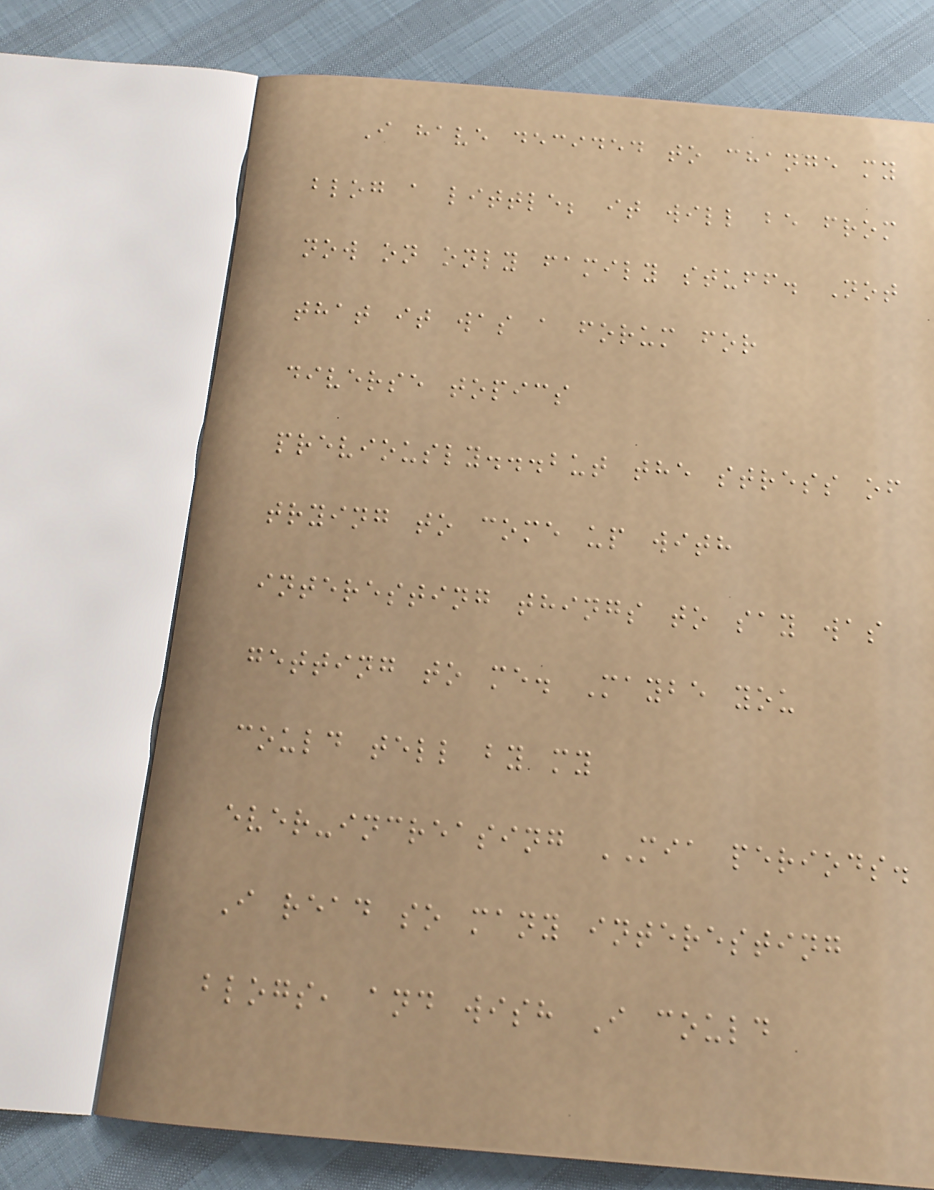I have decided to change my
blog a little; it will be from
now on only family stuff. Not
that it was a forum for
diverse topics
previously...but the stress of
trying to come up with
interesting things to say was
getting to me. Maybe you
could tell by my
ever-increasing MIA periods.
I read so many interesting
blogs, and wish I could
